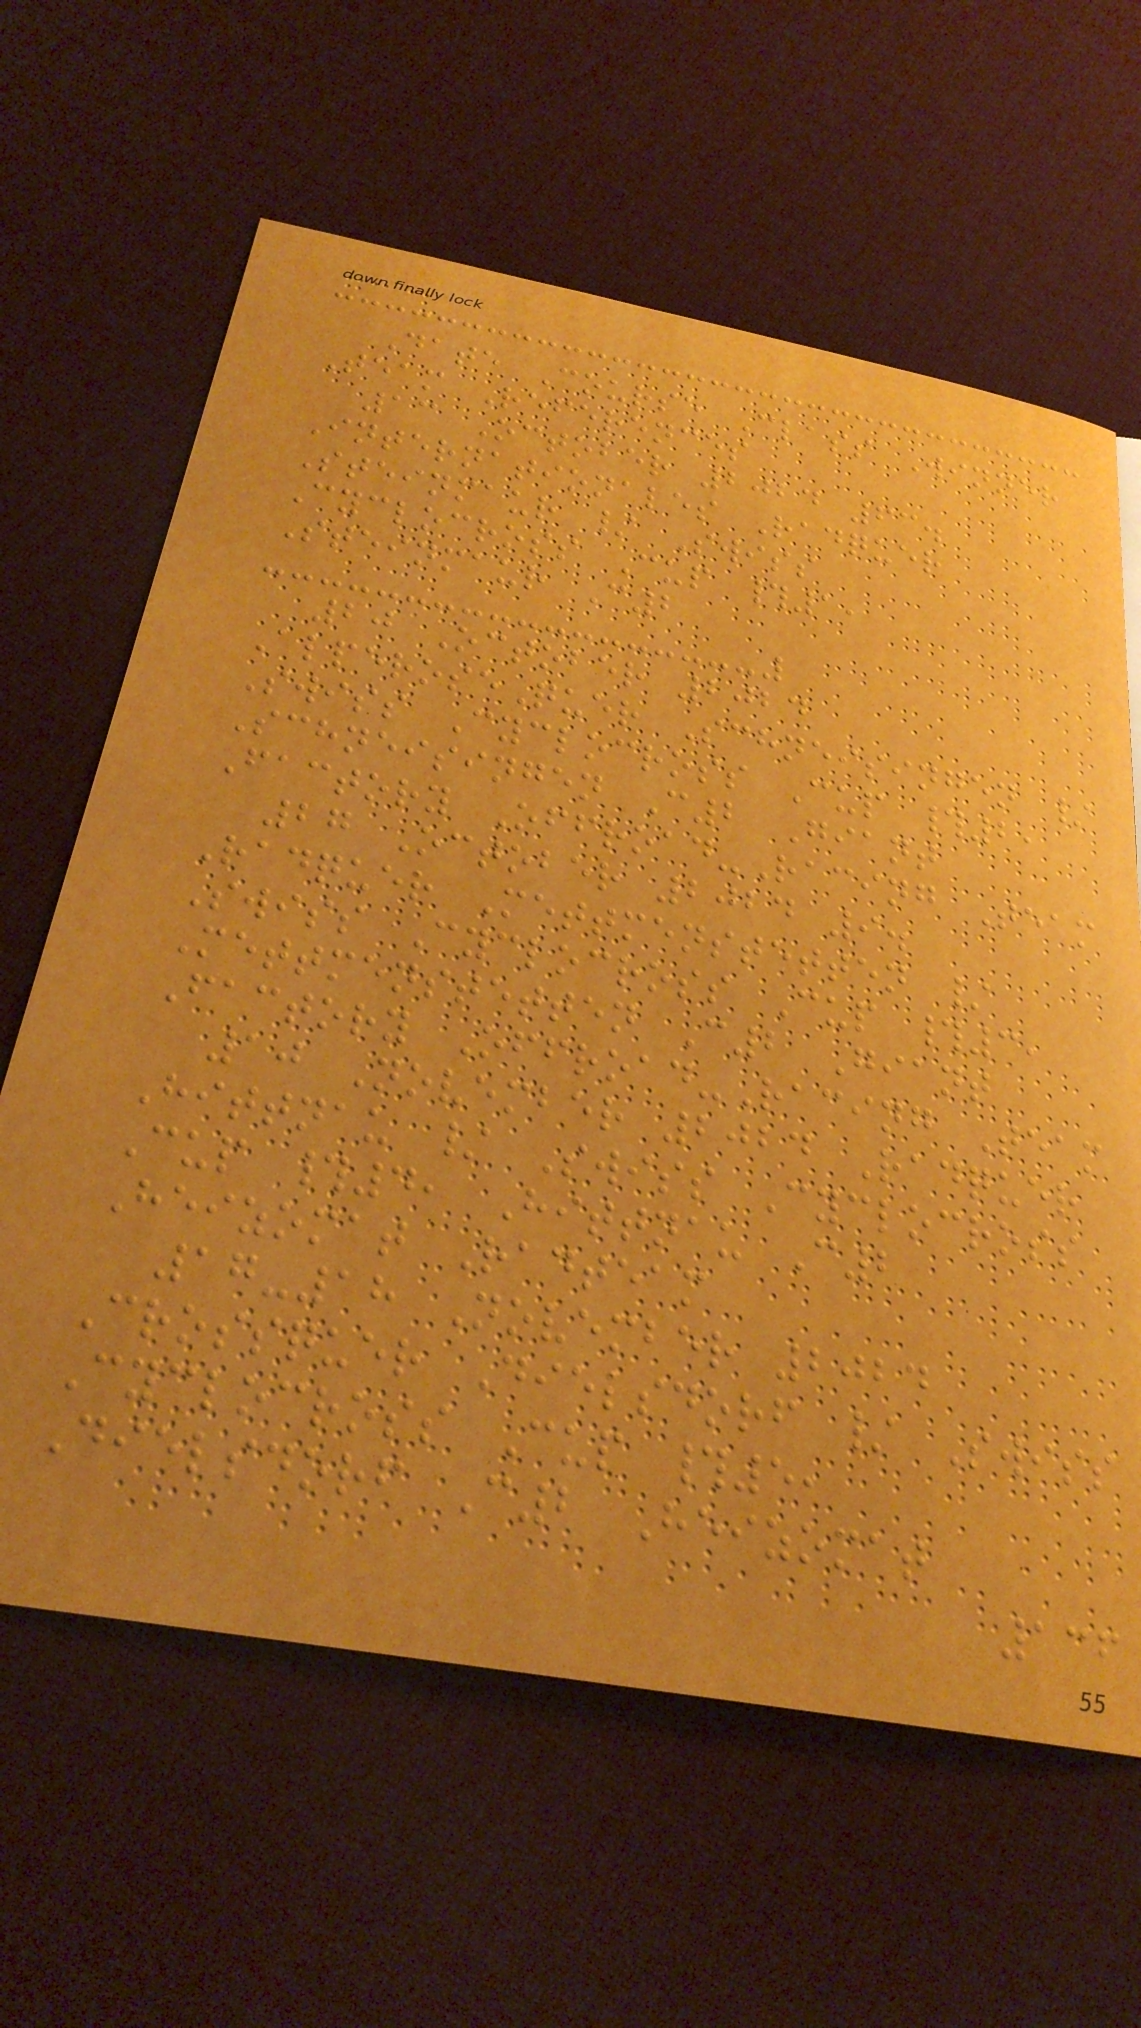Date Course Class Winner
Team References
13 October 2024 63.
Internationales Radquer
Steinmaur / Swiss
Cyclocross Cup #1,
Steinmaur C2
20 October 2024
AlperoseQuer Schneisingen /
Swiss Cyclocross Cup #2,
Schneisingen C2 Giant
Factory Offroad-Racing Team
27 October 2024 9.
Radquer Mettmenstetten /
Swiss Cyclocross Cup #3,
Mettmenstetten C2 Giant
Factory Offroad-Racing Team
10 November 2024 Radquer
Hittnau / Swiss Cyclocross
Cup #4, Hittnau C2
Heizomat Radteam
17-18 November 2024
Crossquer Dielsdorf / Swiss
Cyclocross Cup #5,
Dielsdorf C2 Heizomat
136
